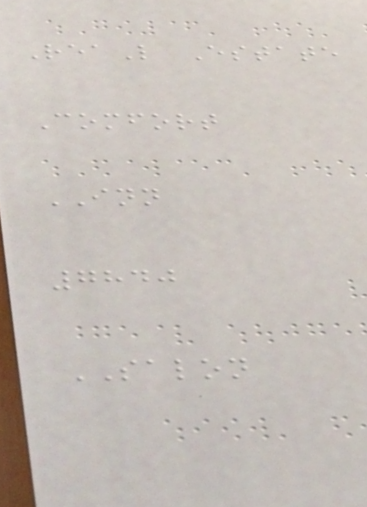ReaL Estate
Comfort
INN
7840
SALON
